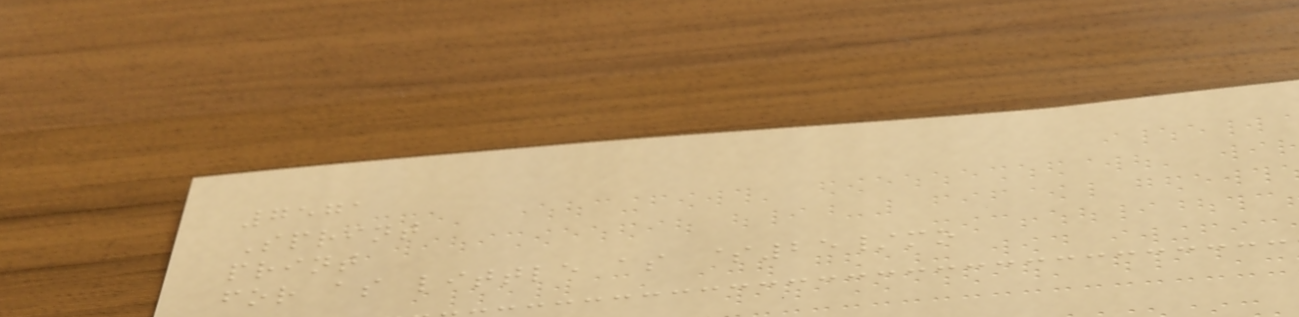7571
Sprint
print
for as little as $25/mo
